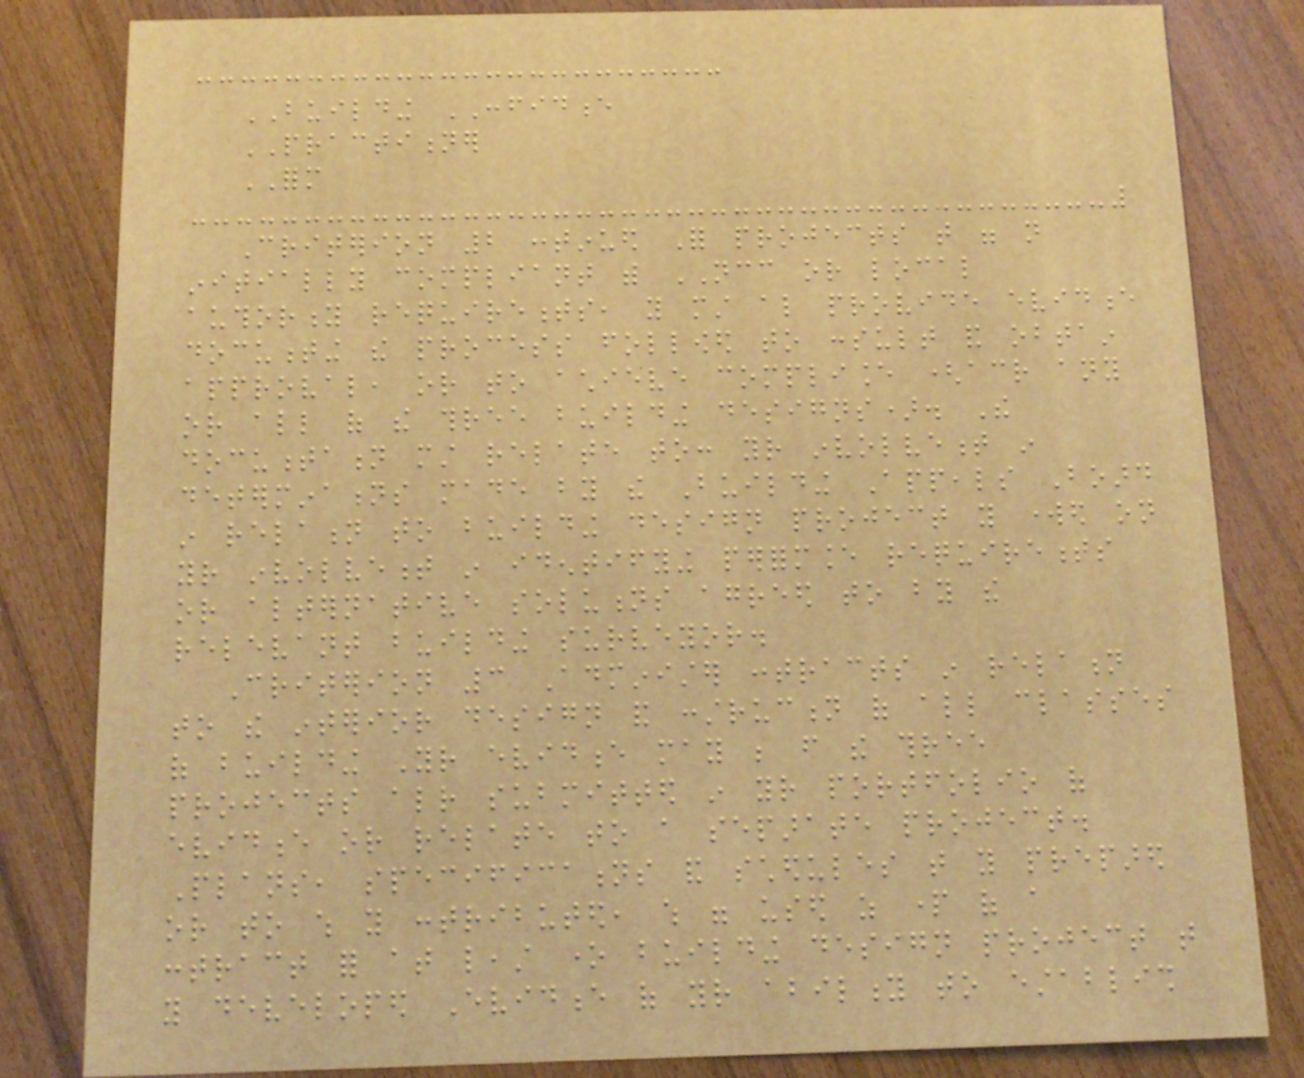BUILDING CONFIDENCE
PRACTITIONER
FORM
Criterion 2 continued For projects that were not
initially compliant with NCC or local
authority requirements, you must also provide evidence
documenting the process followed to consult and obtain
approval, or to achieve compliance (across any
or all of the three building designs). The
documentation must relate to: your involvement in
determinations made by the Building Appeals Board
in relation to building design project you worked on
your involvement in identifying performance requirements
or alternative solutions agreed to by the
relevant building surveyor.
Criterion 3 Administer contracts in relation
to the interior design and construction of all classes
of building Your evidence may be from the three
projects already submitted in your portfolio of
evidence or relate to a separate project.
Plans, specifications and schedules that you prepared
or to which you contributed, which were used as part of a
contract for at least one building design project that
you developed Evidence of your ability to establish
